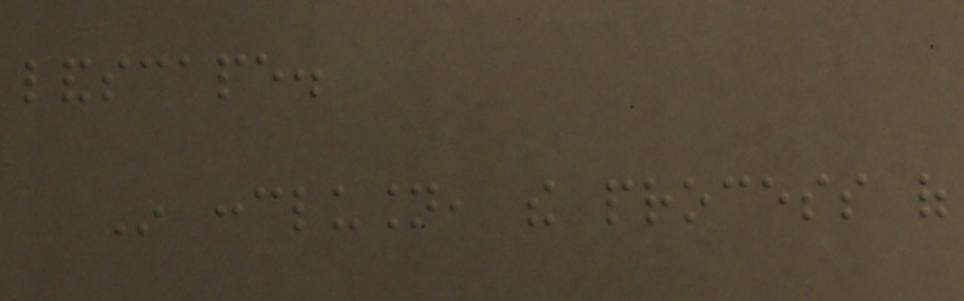landscape.
In conclusion, the process of
